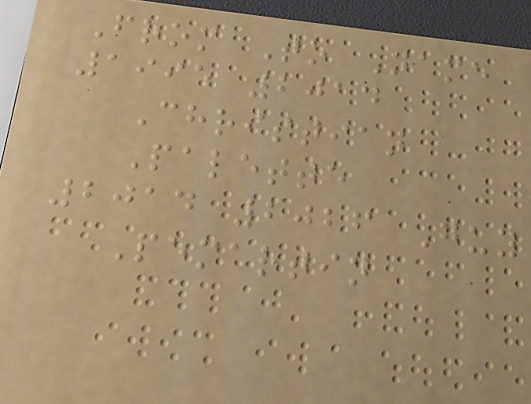From To Name
1995 2014
Christian
Palette
2014 2026 Guy
Pemartin
